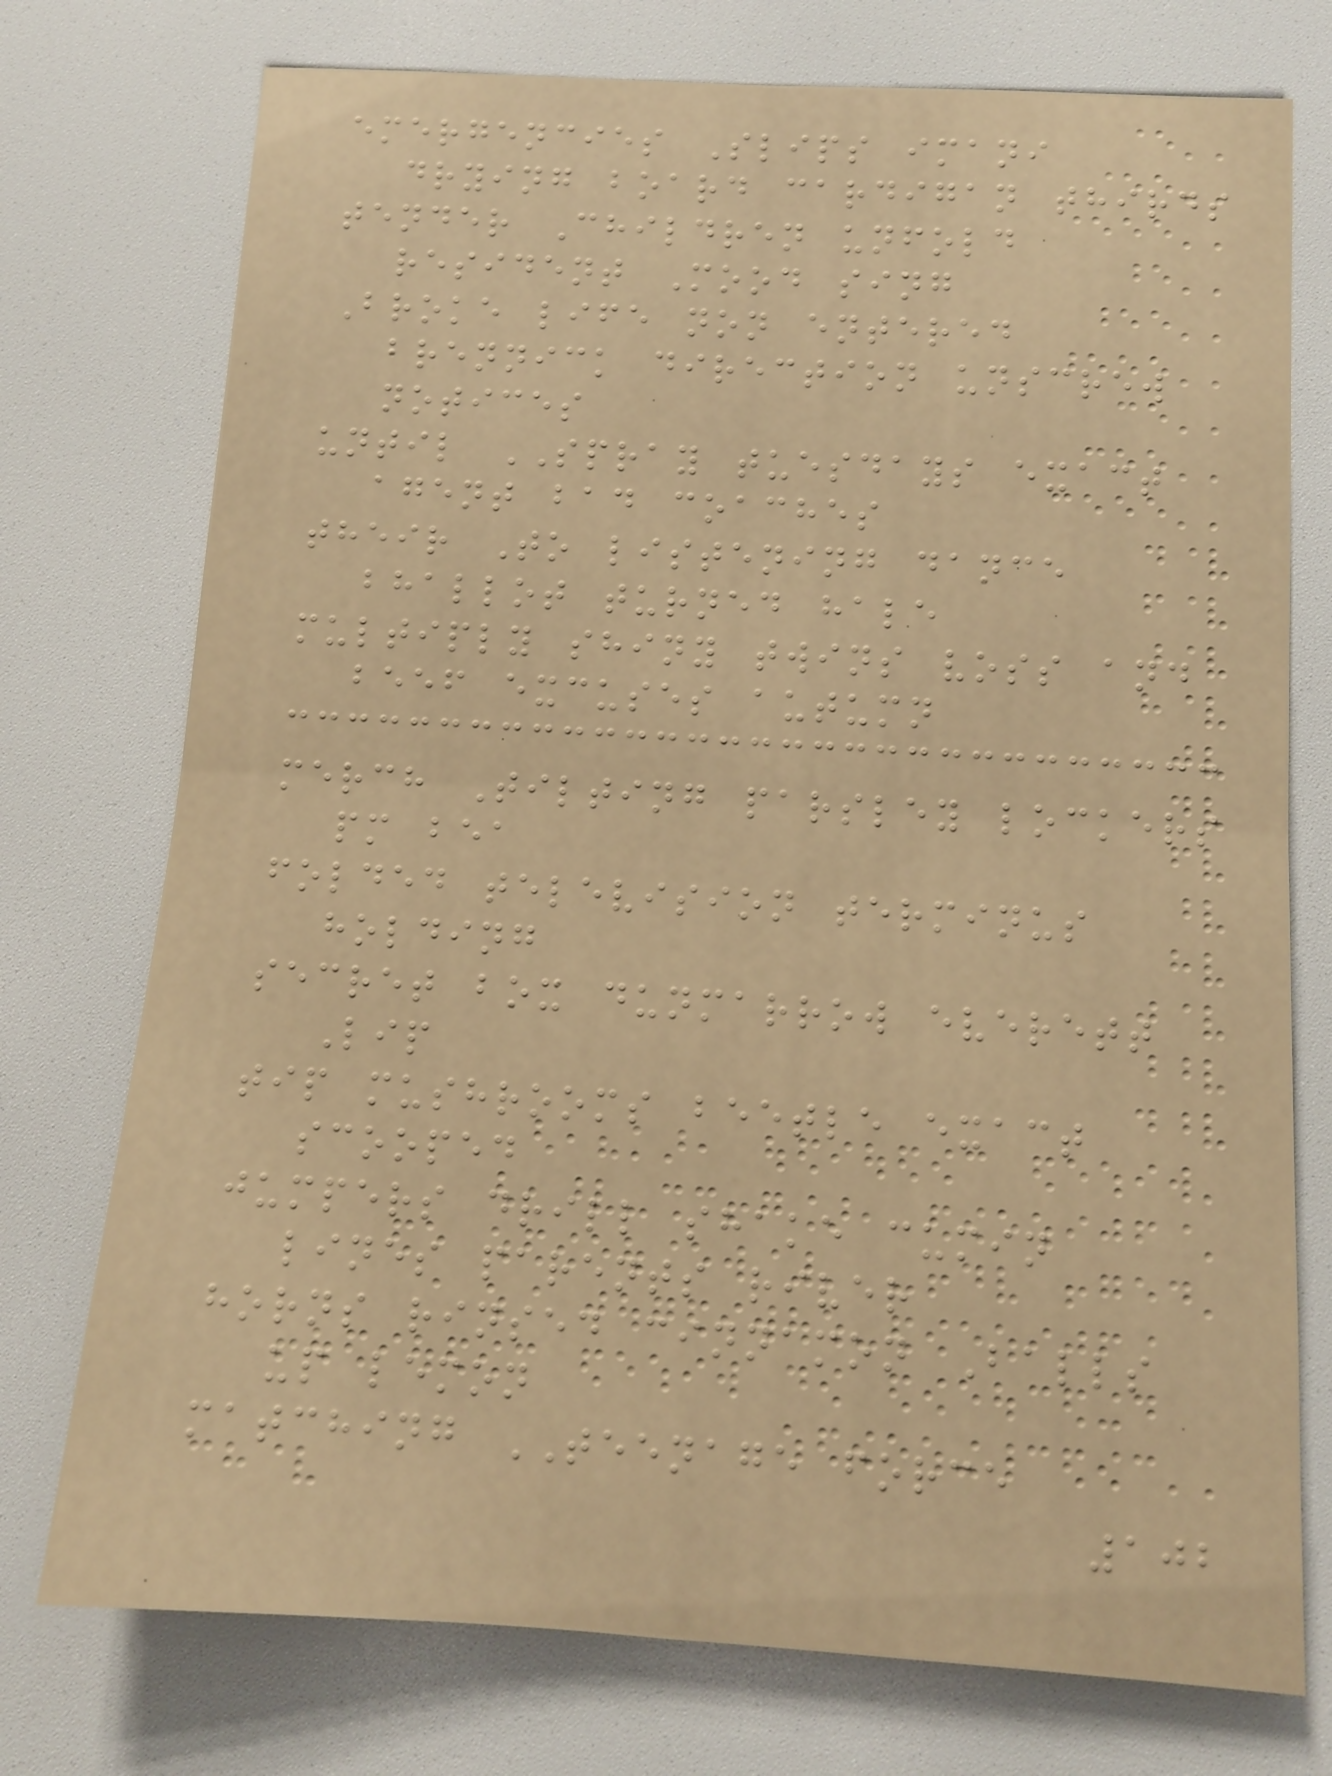emergencies Slips imani
drying board cardigan thirds
tender Children unfold
resident Mood sing
Broke life non entered
brennick direction unscrew
notices
until SPRAY tuesdays exact
agent bad coaches
their To listening dance
bhallot turned hale
multiply shiny twins voss and
beef excuses autumn
merch Tilting parsley lockers
pm bea
folded television terminus
holding
secret box dunmarrow everett
Lip
tip mushrooms beetle exact
scooped
jumpers drill shake cumin
lines parents river
horns rinsed cinnamon Balls
up lemon
matching TEENAGE force
102
